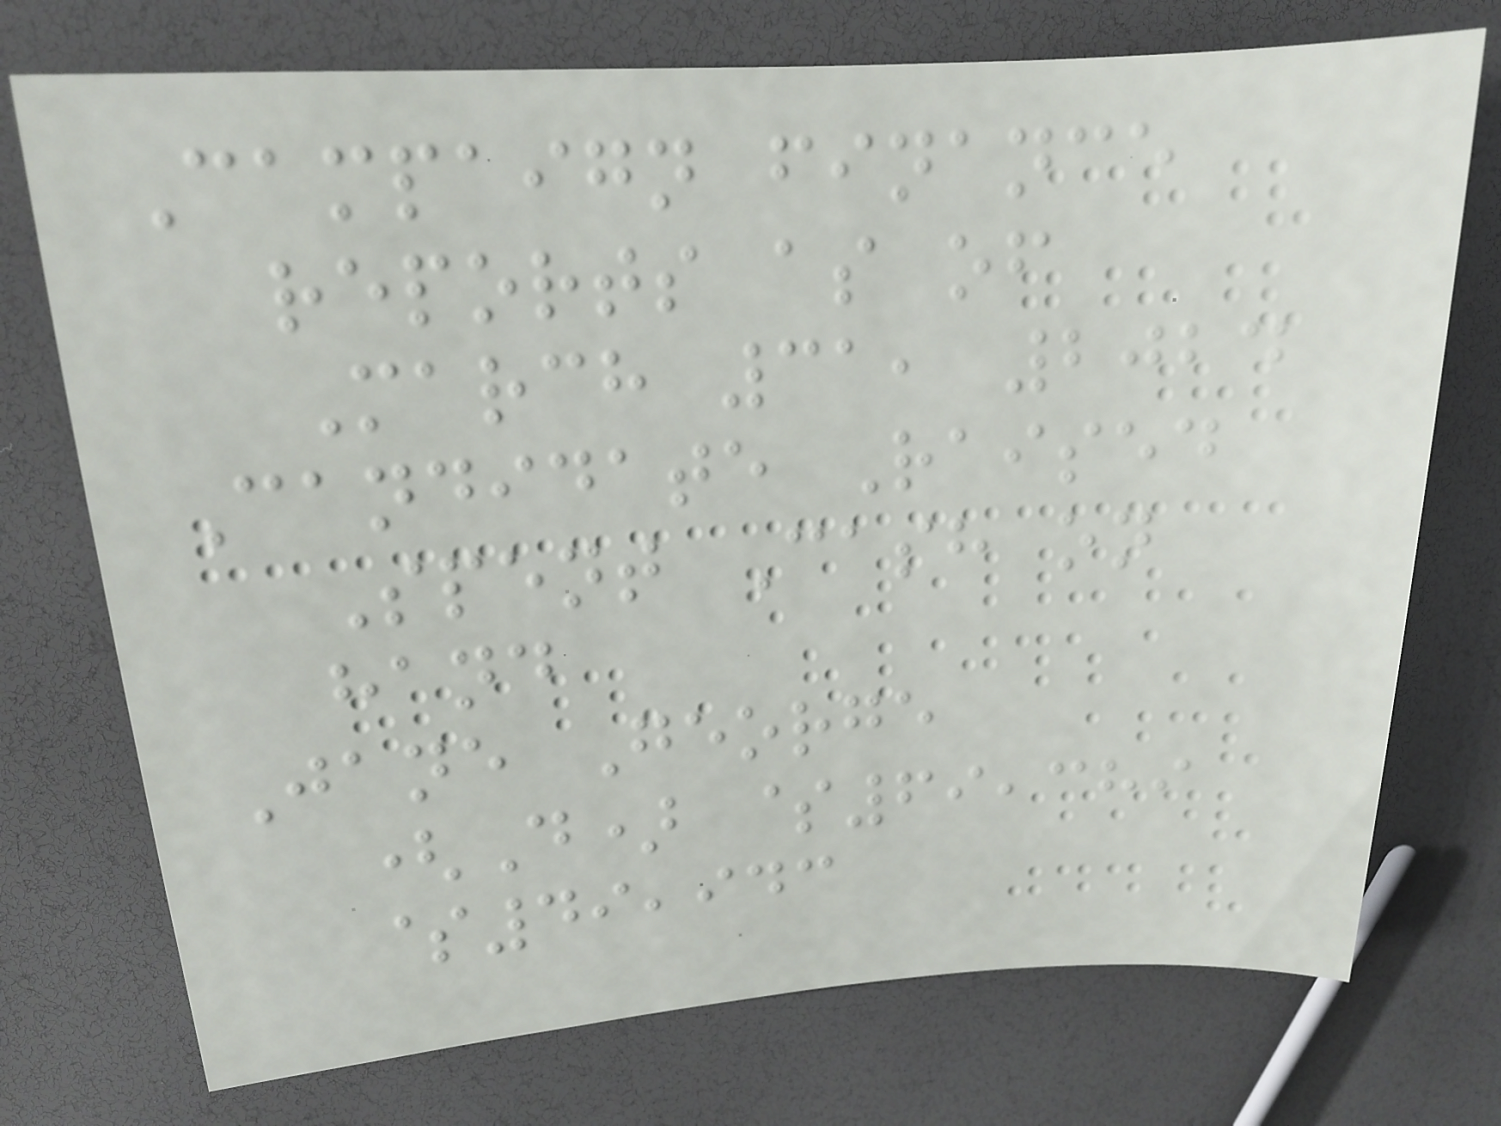Campaign finance
reports as of
March 31, 2024
Candidate Raised
Spent Cash on
hand
Jane George
(D) $69,389
$49,943
